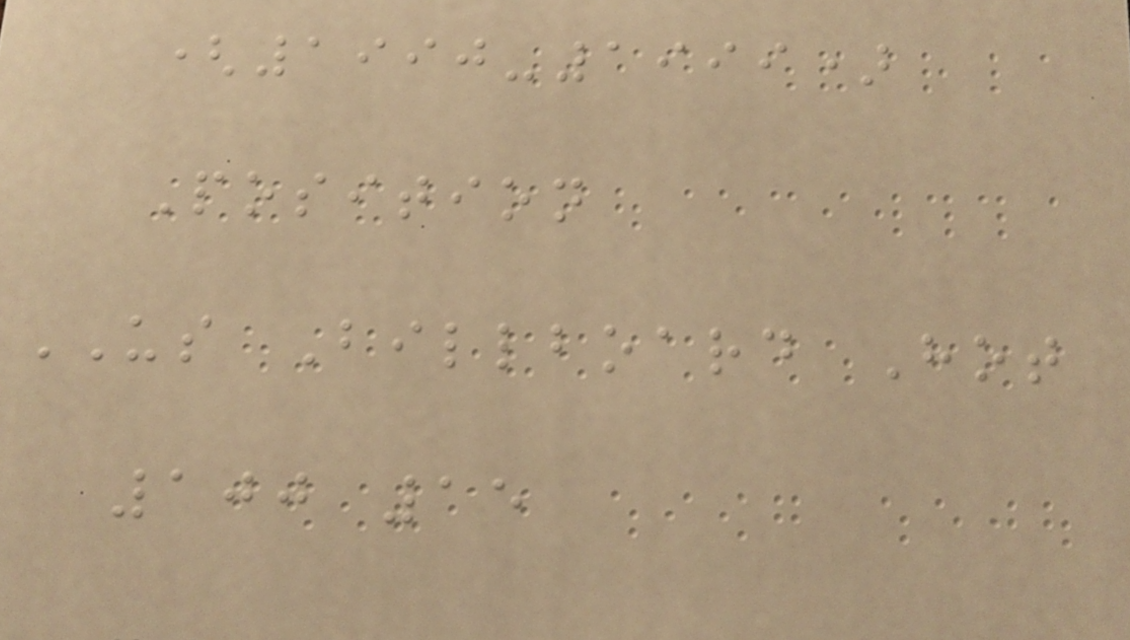(1990-1999)
Position
US Billboard Hot
100 15
